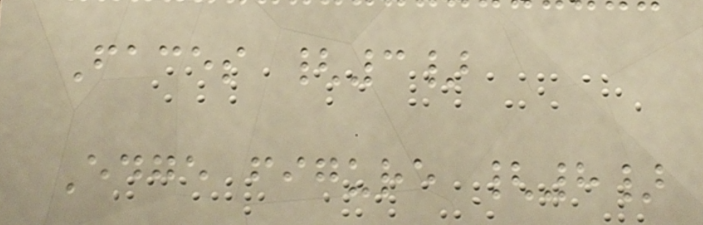Faces {3}
Edge figure {8}
